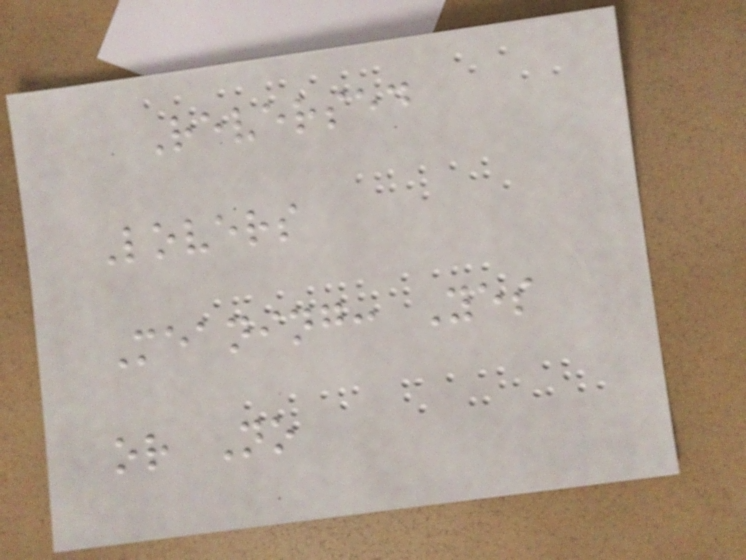Reversed
Lovers
Meaning: Yes
or No
